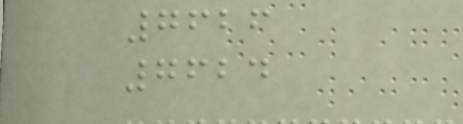7626
7624
